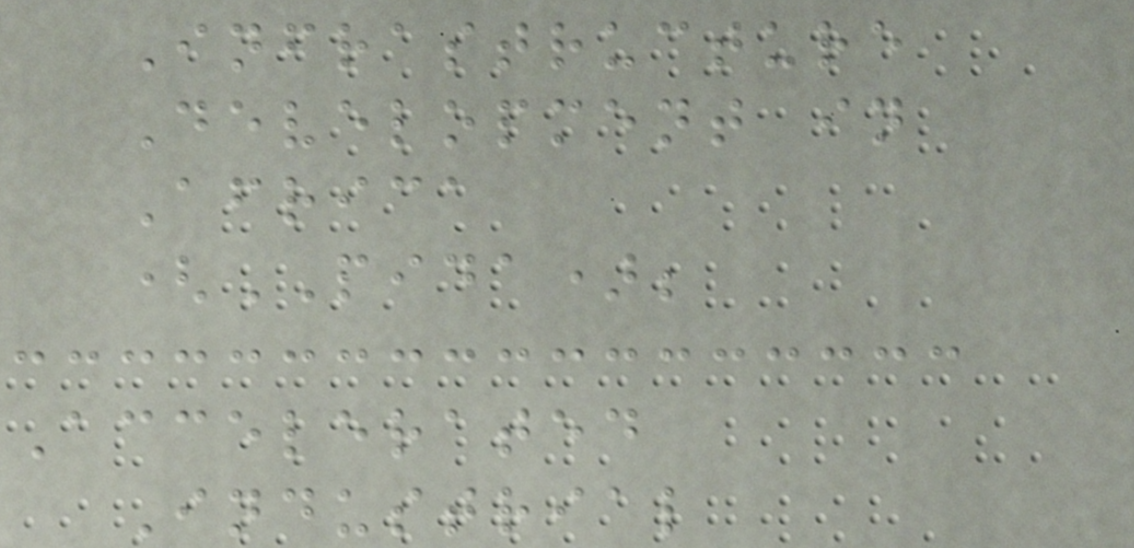Infrastructure
Development in
Africa
(PIDA);
Accelerated
Industrial
